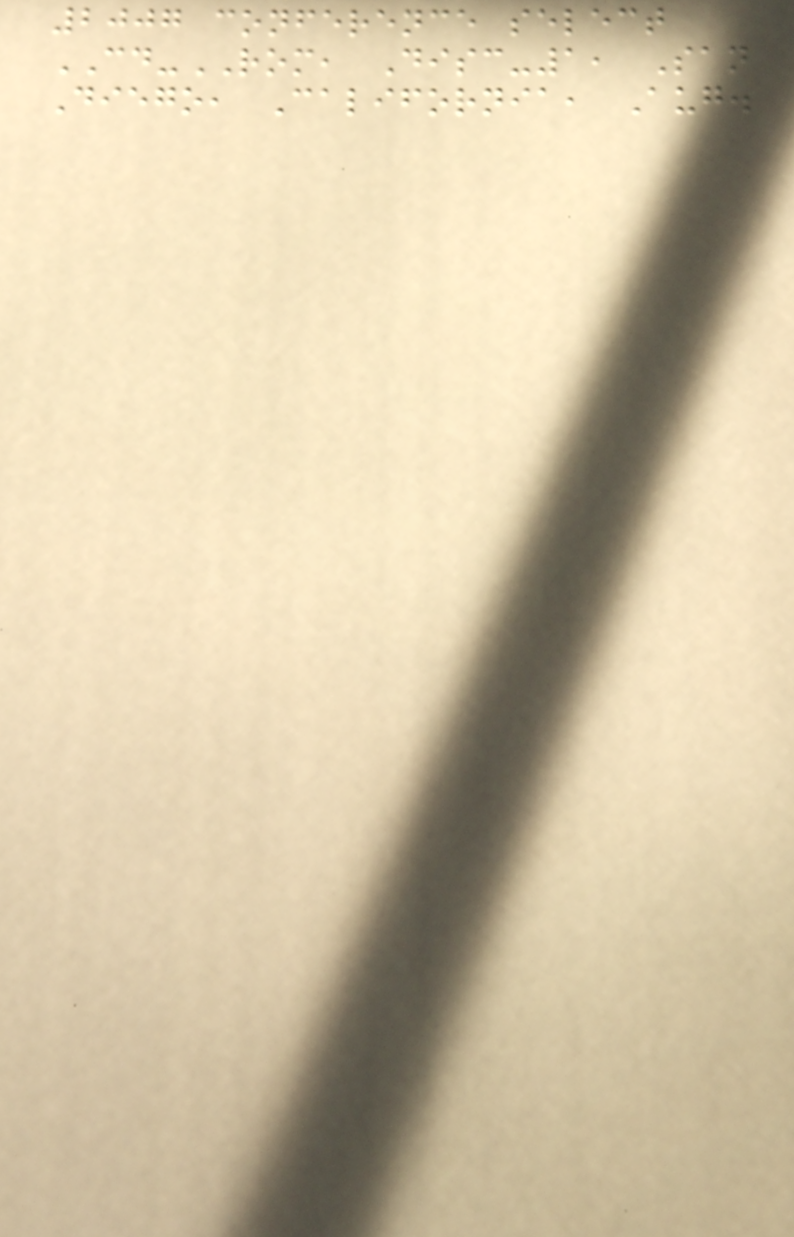2007 conference select
CD-ROM, Disc-1, San
Diego, California, Aug.
